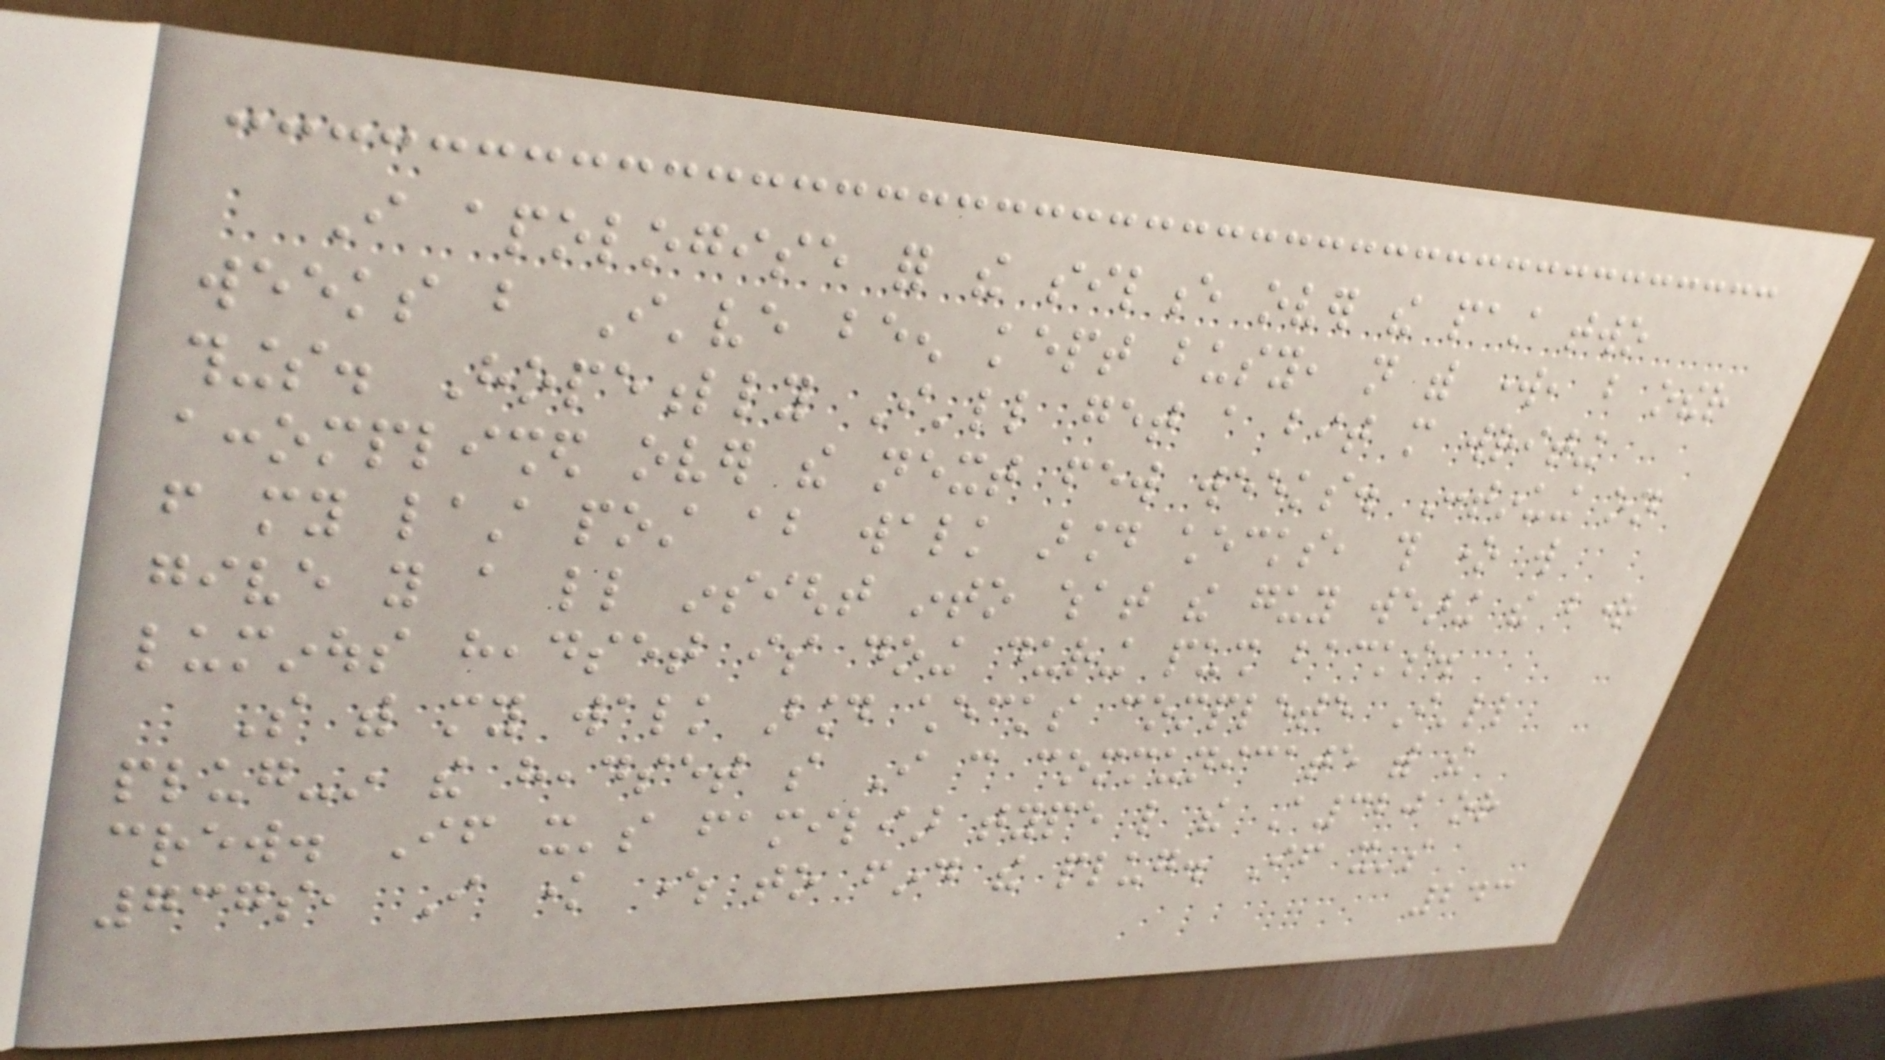I apologise for the silence over the past two
weeks but I've been kept busy, not with work, but other
things. Hopefully I'll get a bit more writing
accomplished over the next few weeks. Continuing on
from my last post about walk around checks, this one will
give you a little insight into what the guy wearing the bright
luminous headset is doing during push backs.
So with my walk around checks complete I'll
plug-in the headset so I can communicate with the
crew. If it's familiar type like the A320 or
737s, I know where to find the plug. If it's
243
